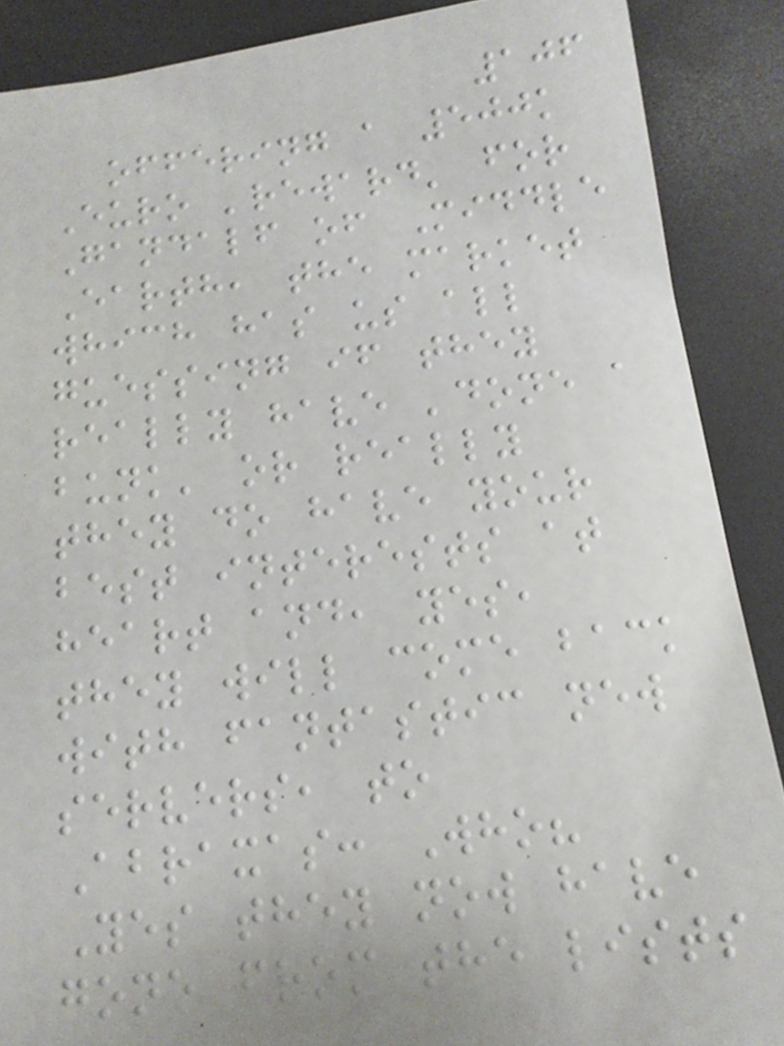106
offering a 500k
Euro 'reward' for
Gandalf of Middle
Earth, the market
which has us all
guessing if they
really have 'done a
bunk' or really
they do have your
best interests at
heart and, yes,
they will come back
with fantastic new
servers, to
Abraxas: Who?
Yes they now have
gone from the lists
